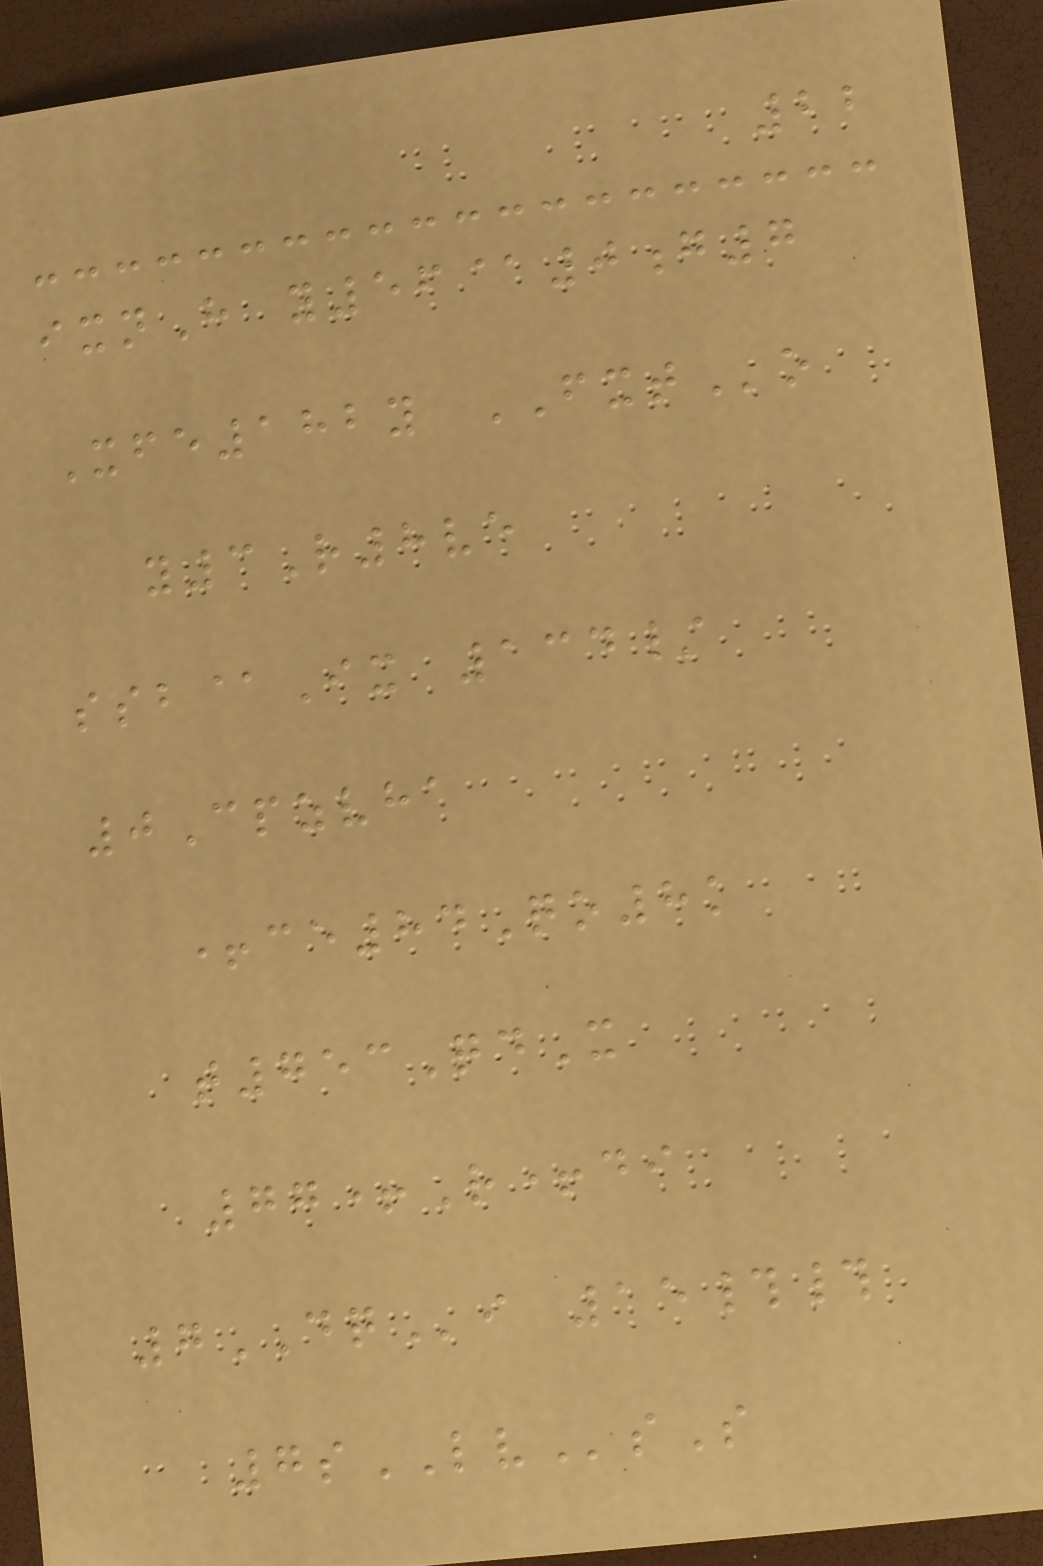22
ixnH y56@0g7
Xfe182y FXTo
y3R8ve
ssb@Ix 134/
0Cpzvha
+ce84Qo8k
t753QdX
77+R+di
7DQi 15##
7sLVsS
